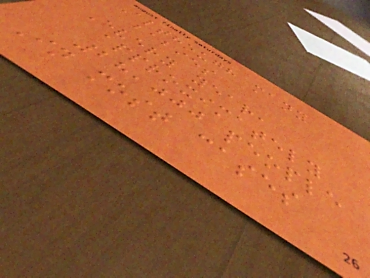Although many
babies
Every year,
approximately
28,000 people
In most cases
